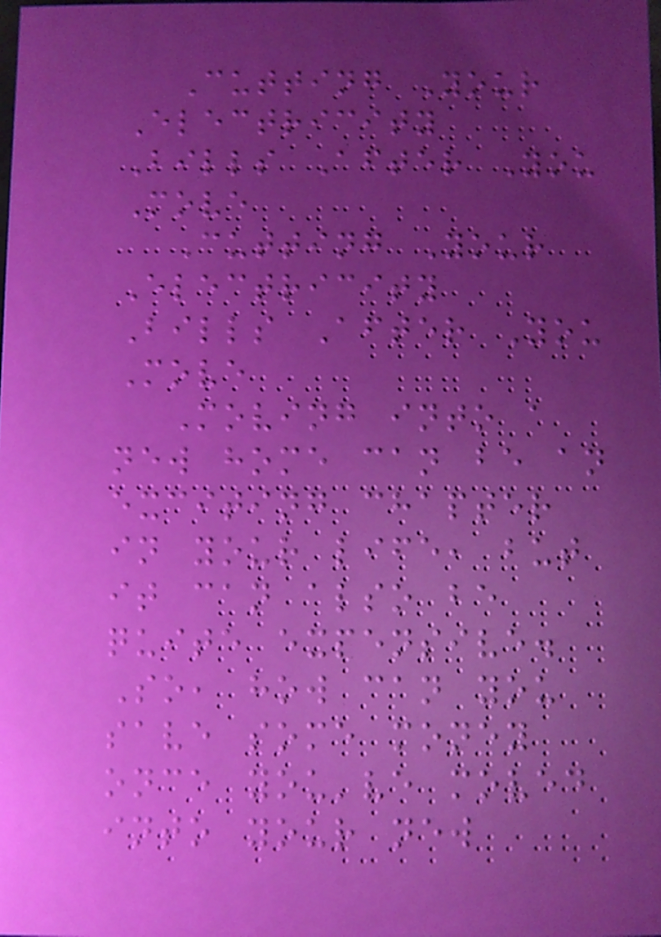Cutting Your
Electricity
Bills After You
Move
Cutting Your
Electricity
Bills After You
Move
Moving into a
new home can be an
exciting chapter
in your life, but
it can also be
quite expensive.
So, how can you
save some money
once you've moved
into your new
